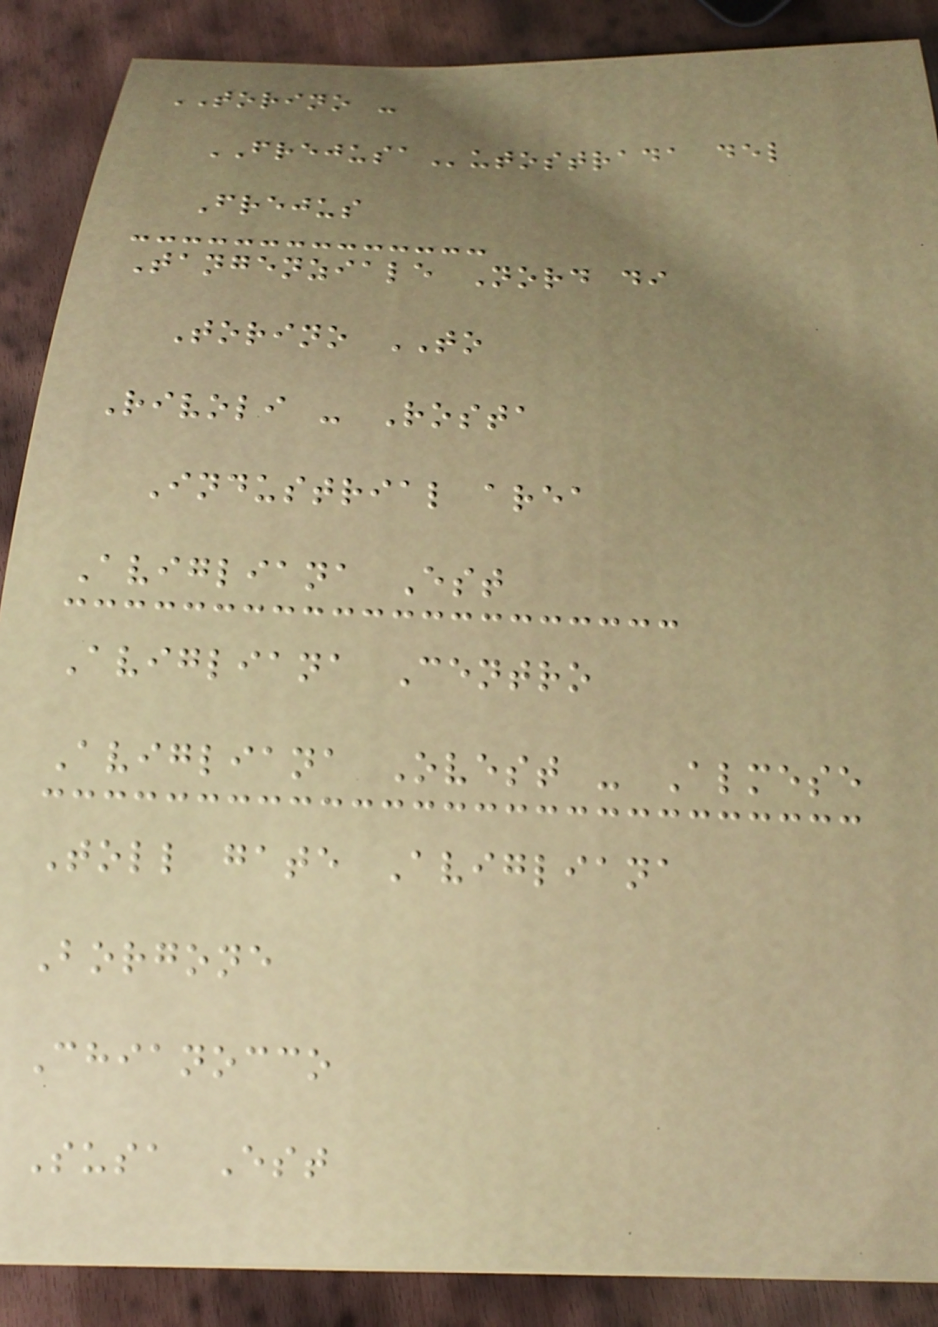TORINO -
FREJUSAutostrada del
Frejus
Tangenziale Nord di
Torino TO
Rivoli - Rosta
Industrial area
Avigliana Est
Avigliana Centro
Avigliana Ovest - Almese
Toll gate Avigliana
Borgone
Chianocco
Susa Est
